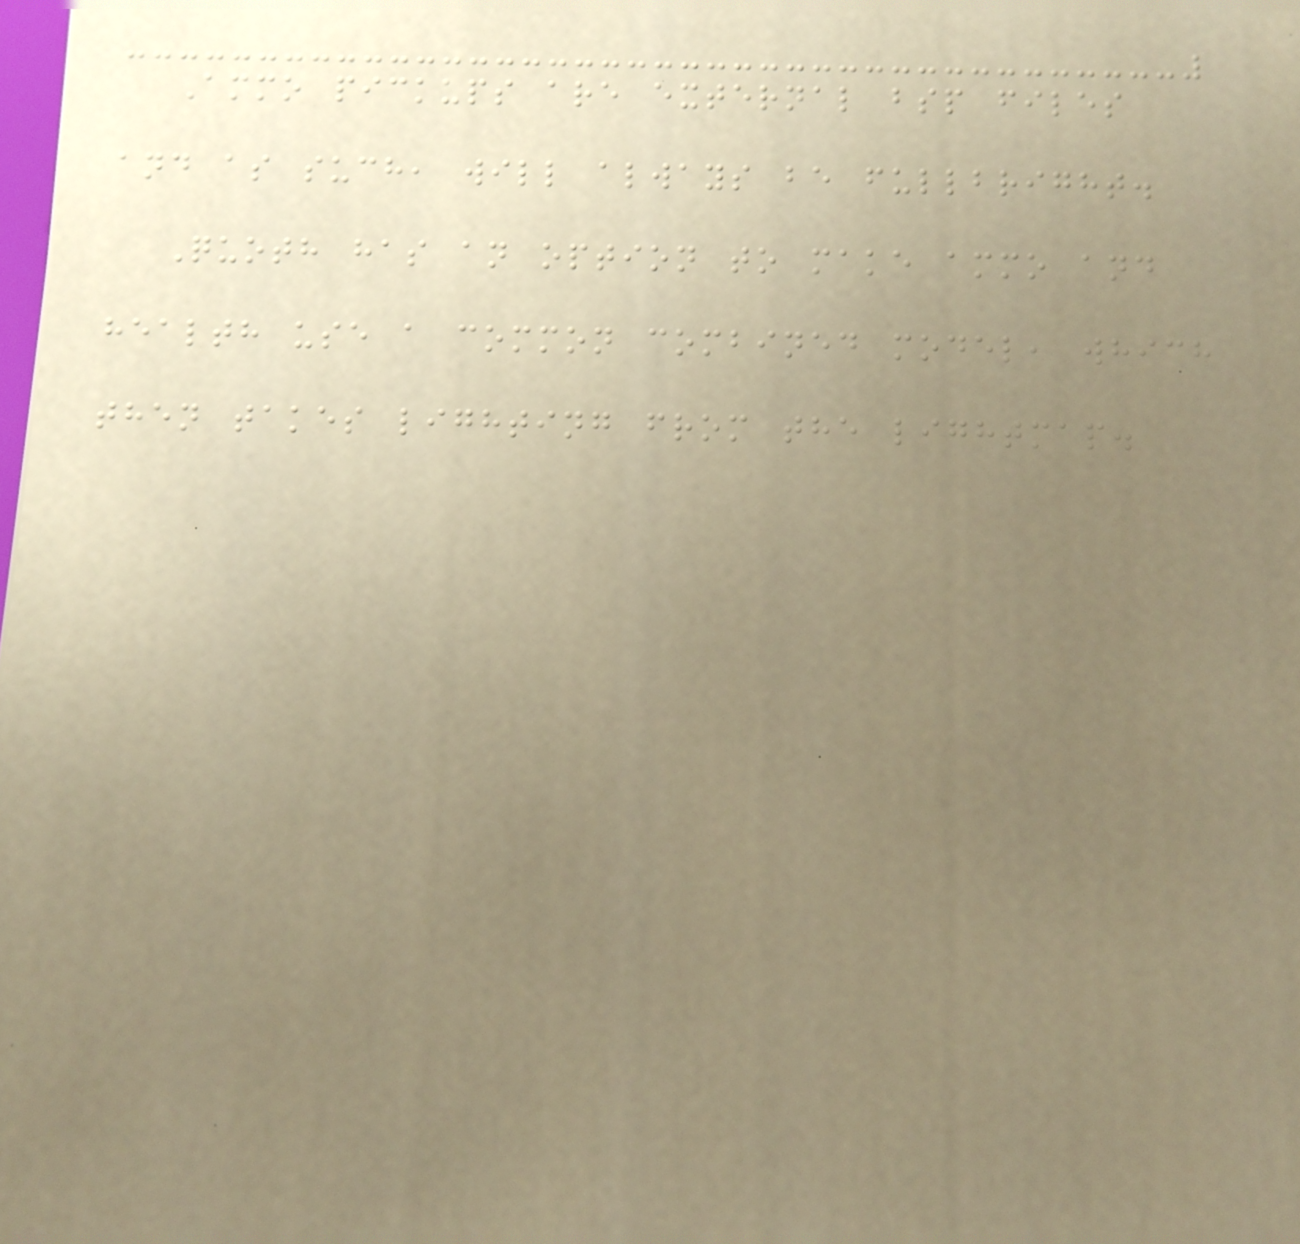Ammo pickups are external bsp files
and as such, will always be fullbright.
Quoth has an option to make ammo and
health use a common combined model, which
then takes lighting from the lightmap.
